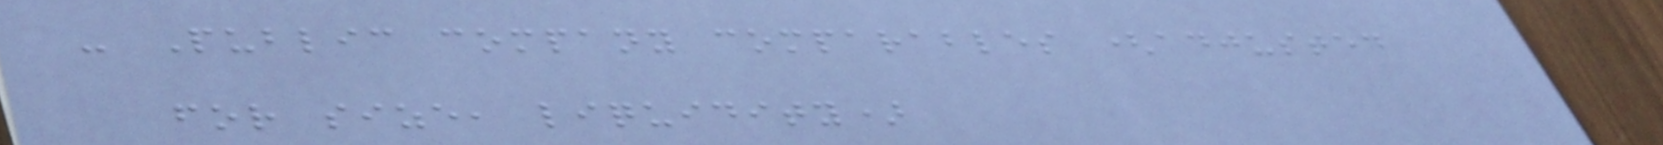- Public company comparables (adjusted
for size, liquidity)
